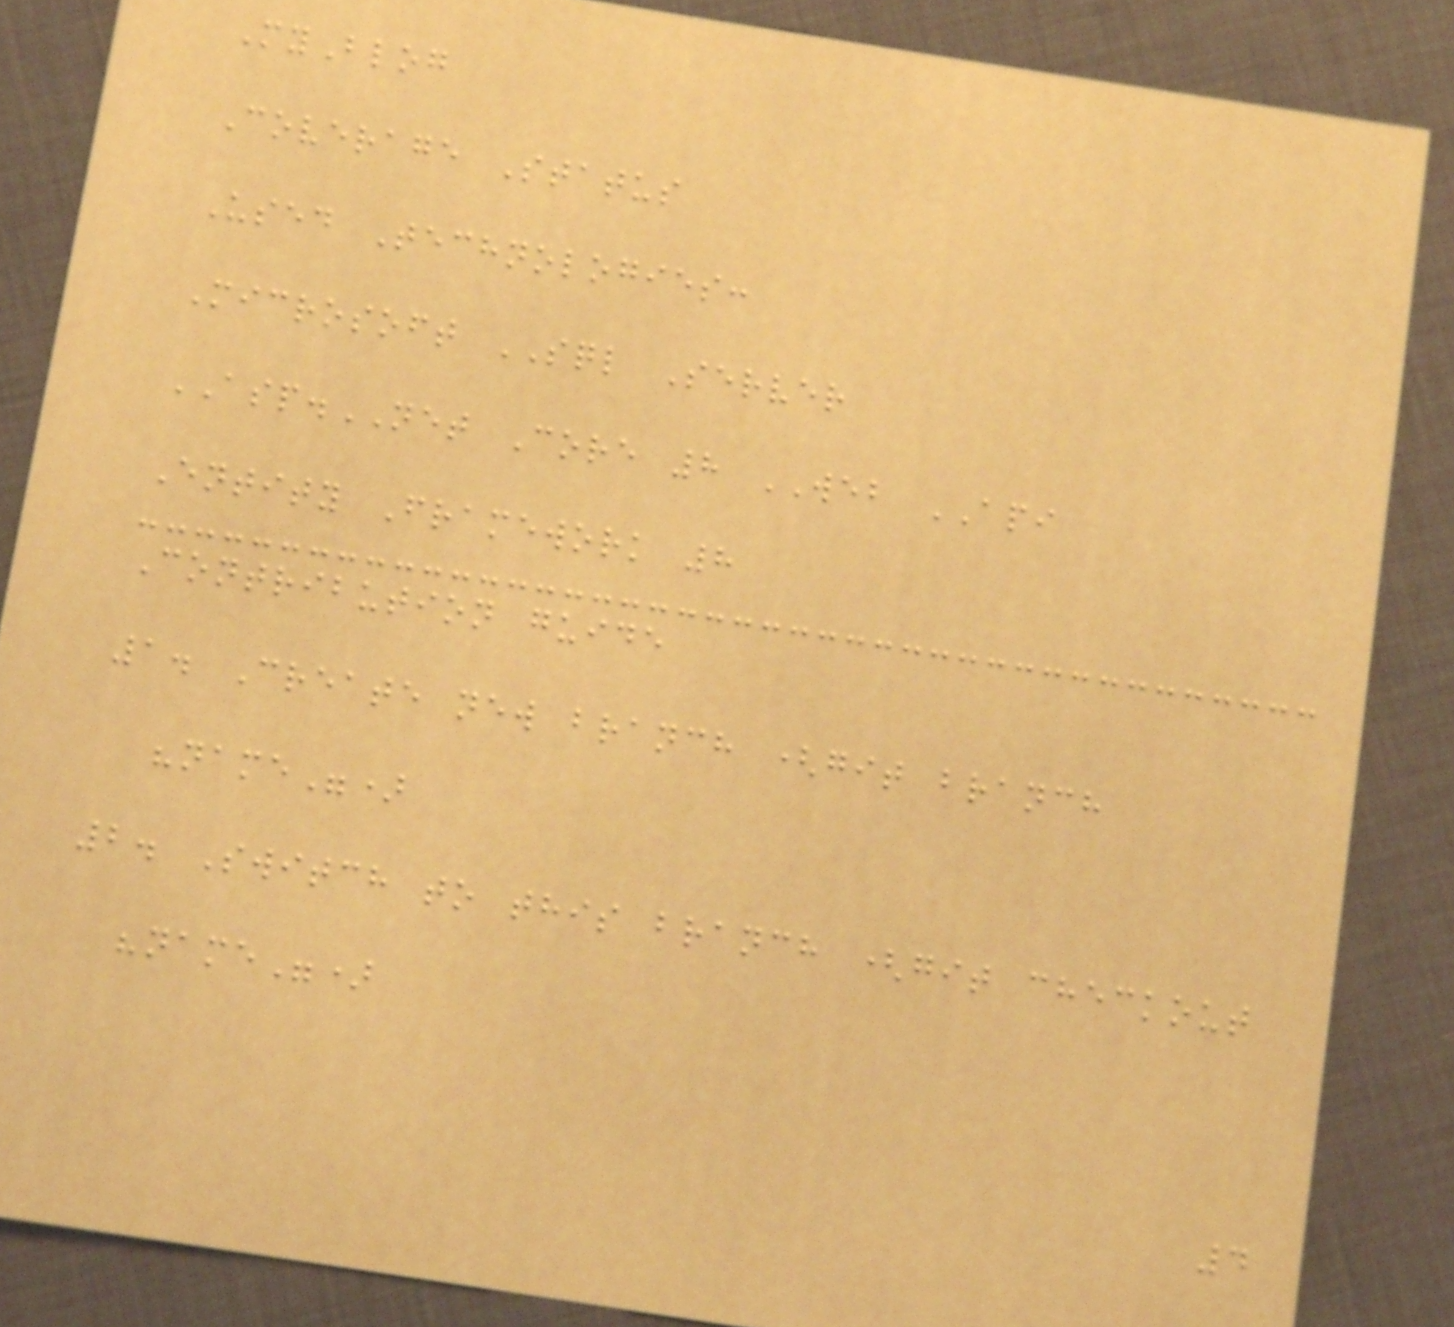MyBlog
Coverage Status
Used Technologies:
Microsoft SQL Server
ASP.NET Core 8 WEB API
Entity Framework 8
Contribution guide
1. Create new branch (git branch
"name")
2. Switch to this branch (git checkout
"name")
4
